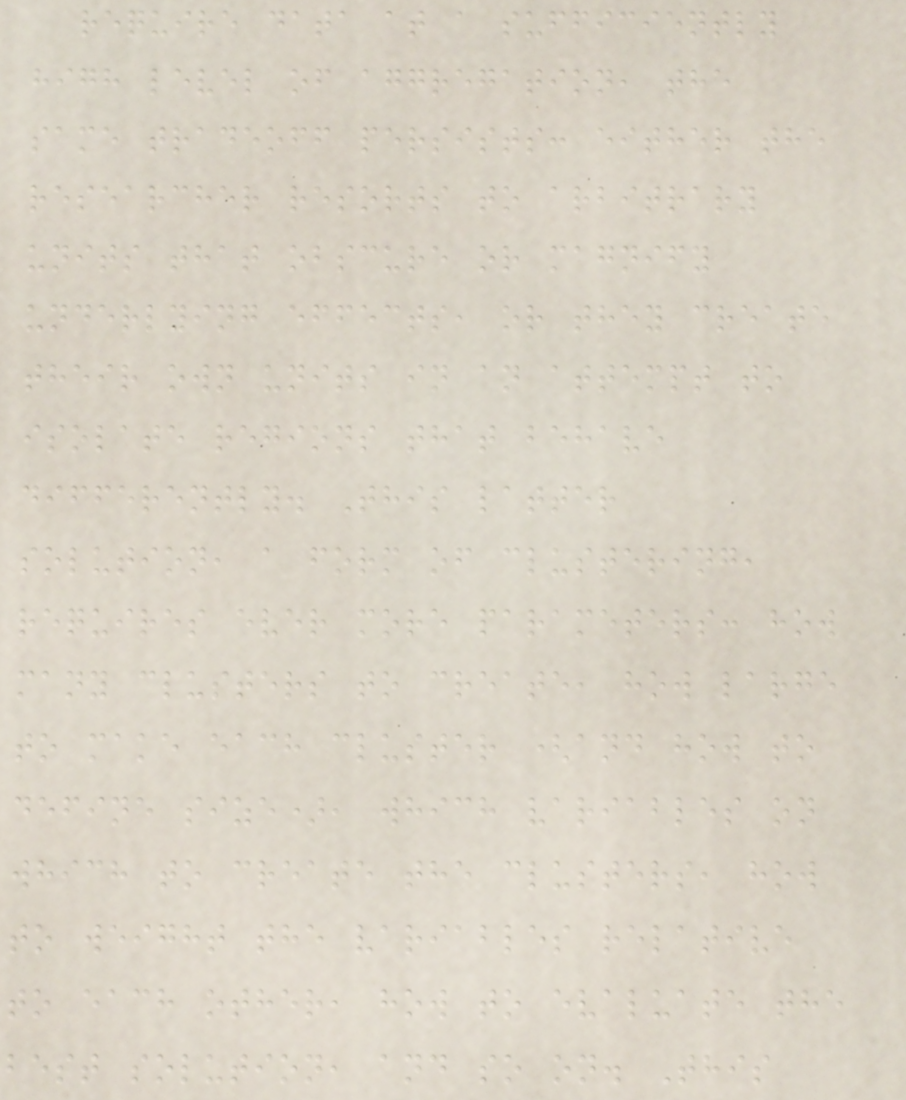require data at a sufficiently
high level of aggregation, the
same tradeoff persists: either the
researcher resorts to arbitrary
units that obscure or magnify
underlying effects, or they create
their own units in an attempt to
isolate regions that behave
differently. This latter
solution, a form of clustering,
requires ever more parameters: how
many clusters to create, how large
to make each cluster (and how to
define size), which variables on
which to create the clusters, how
to weight the variables relative
to each other, how to evaluate the
best solution, and so on. This
